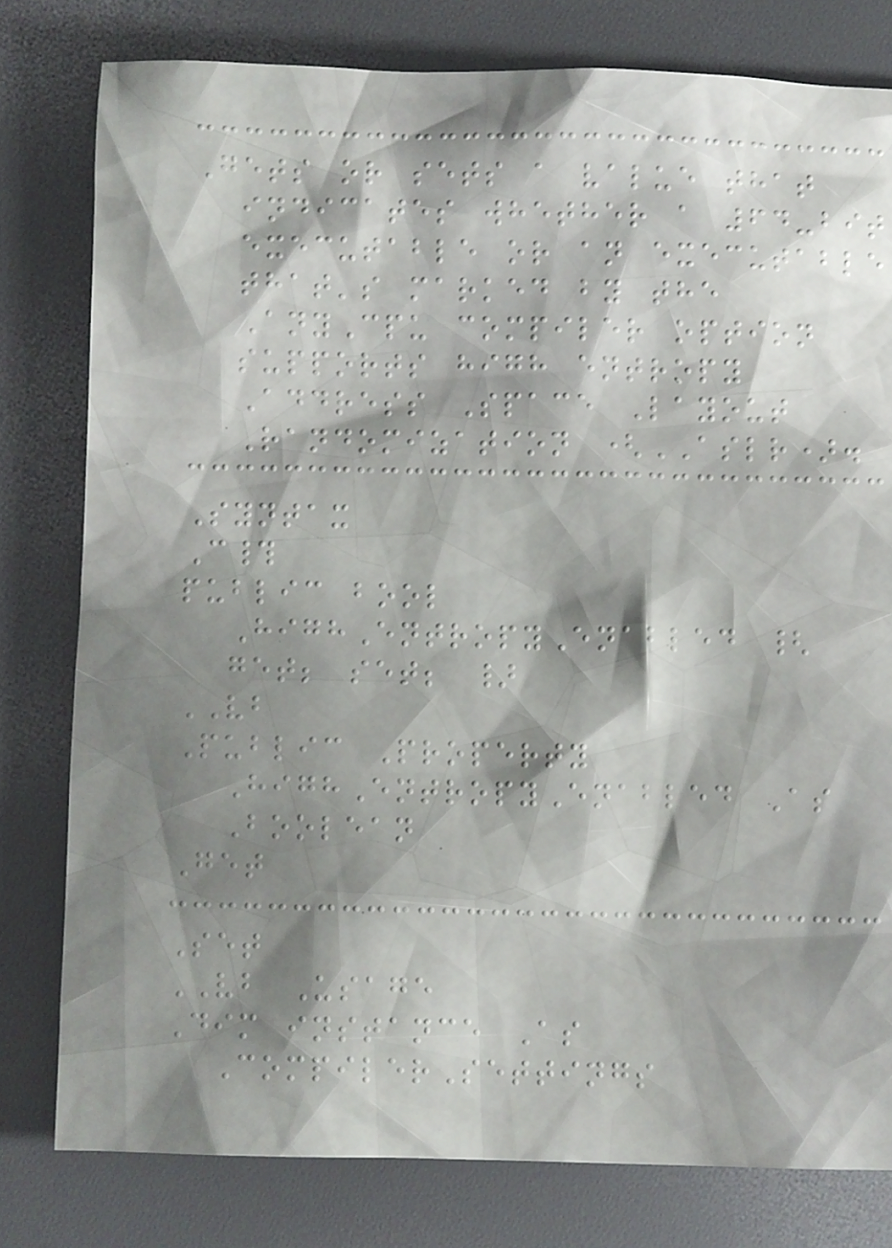Gets or sets a value that
indicates whether a 64-bit
executable or an executable
that's marked by the
AnyCpu compiler option
supports high entropy
Address Space Layout
Randomization (ASLR).
Syntax
C#
public bool
HighEntropyEnabled {
get; set; }
VB
Public Property
HighEntropyEnabled As
Boolean
Get
Set
VB Usage
Dim instance As
CompilerSettings
